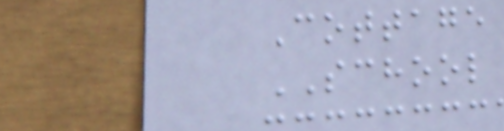Cottage
SCHOOL
